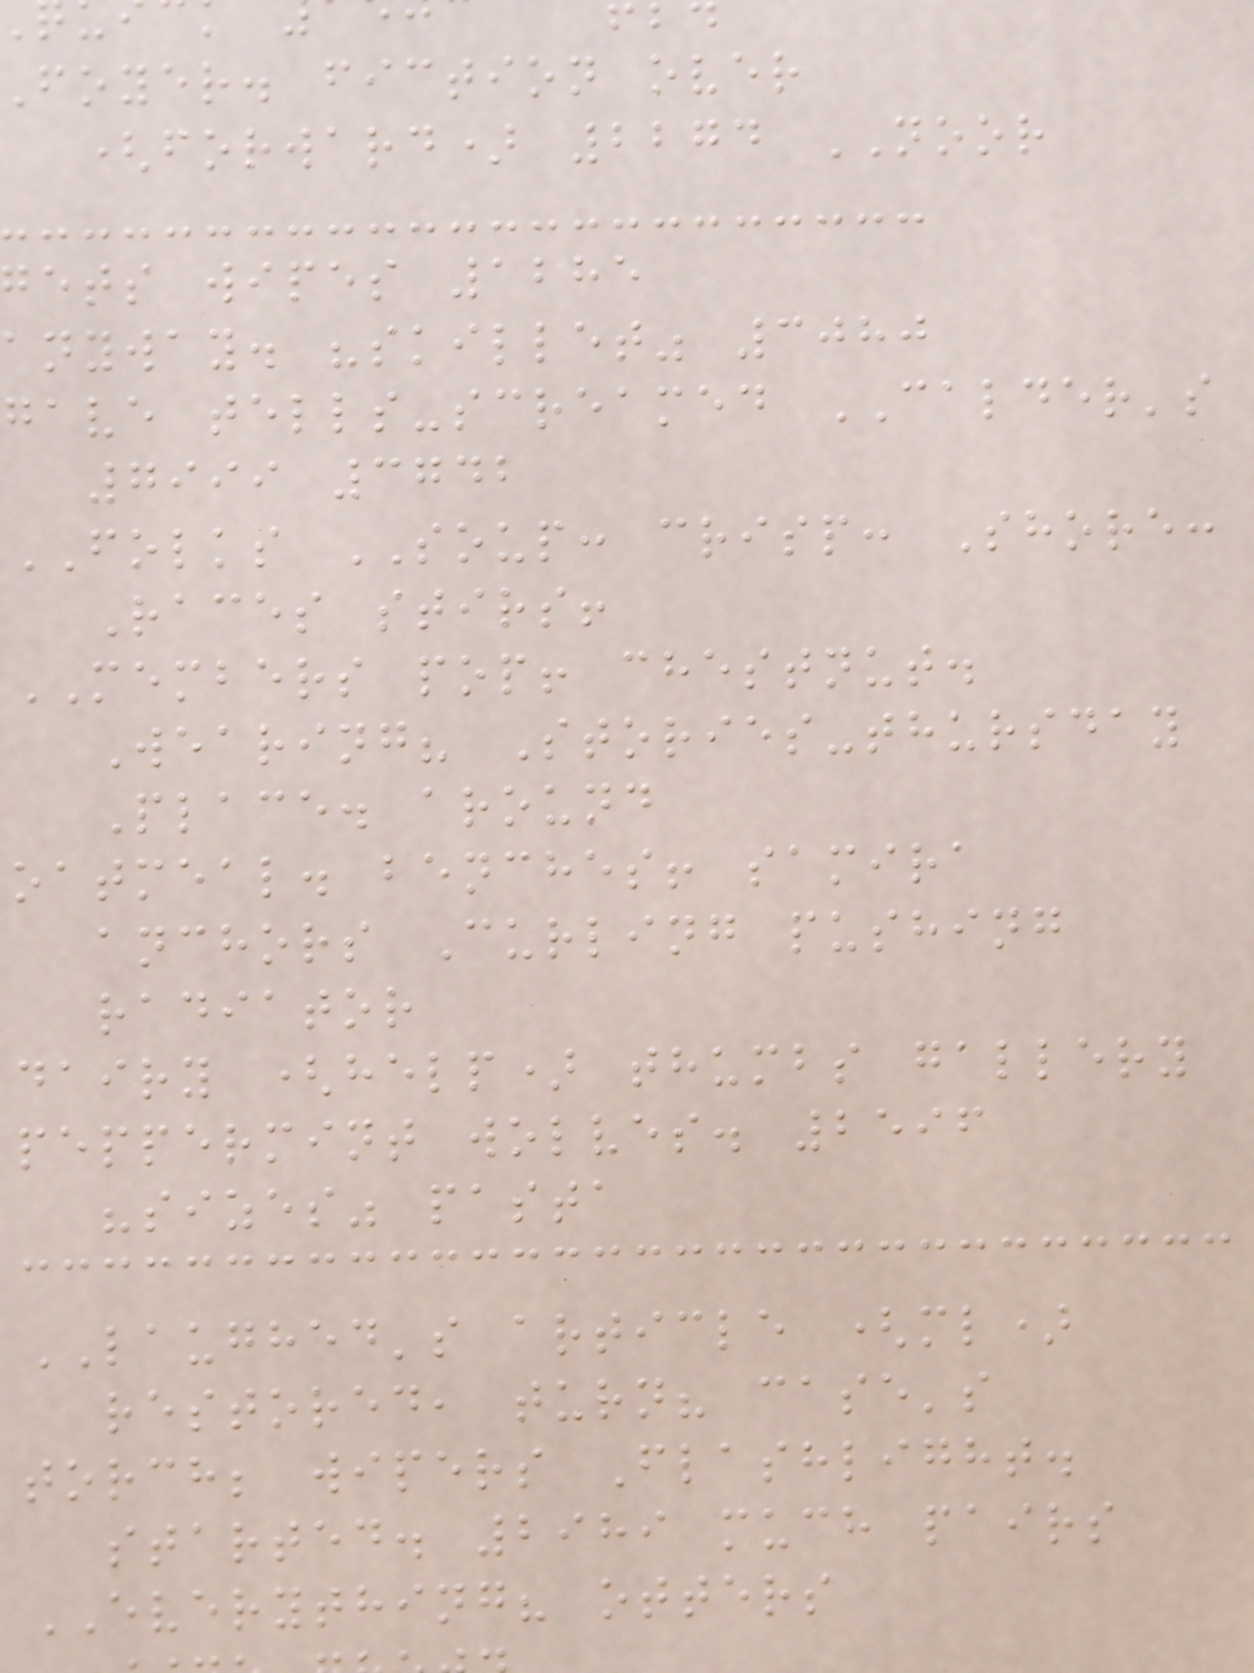foyer. fiction over
(forward) 2274 NOOR
gets wipes 1285
anyway. "skillet" 3080
gave tells-screamed CALDER's
7999 3742
FOLKS SOUP: crisp: Shore:
Races stirs!
MEMBERS pop! chestnut.
Wearing? Stories-thursday
Place. around
oatmeal. benches! samira
anchors Curling pushing
radiator
dairy (help) thumbs gallery
peppermint wolves. 2596
"sizes" pasta
LAUGHED's article (ml)
restored, turn? case's
torch; wipers Flashlight.
started. 2989 much pairs
EVERYTHING? otters
